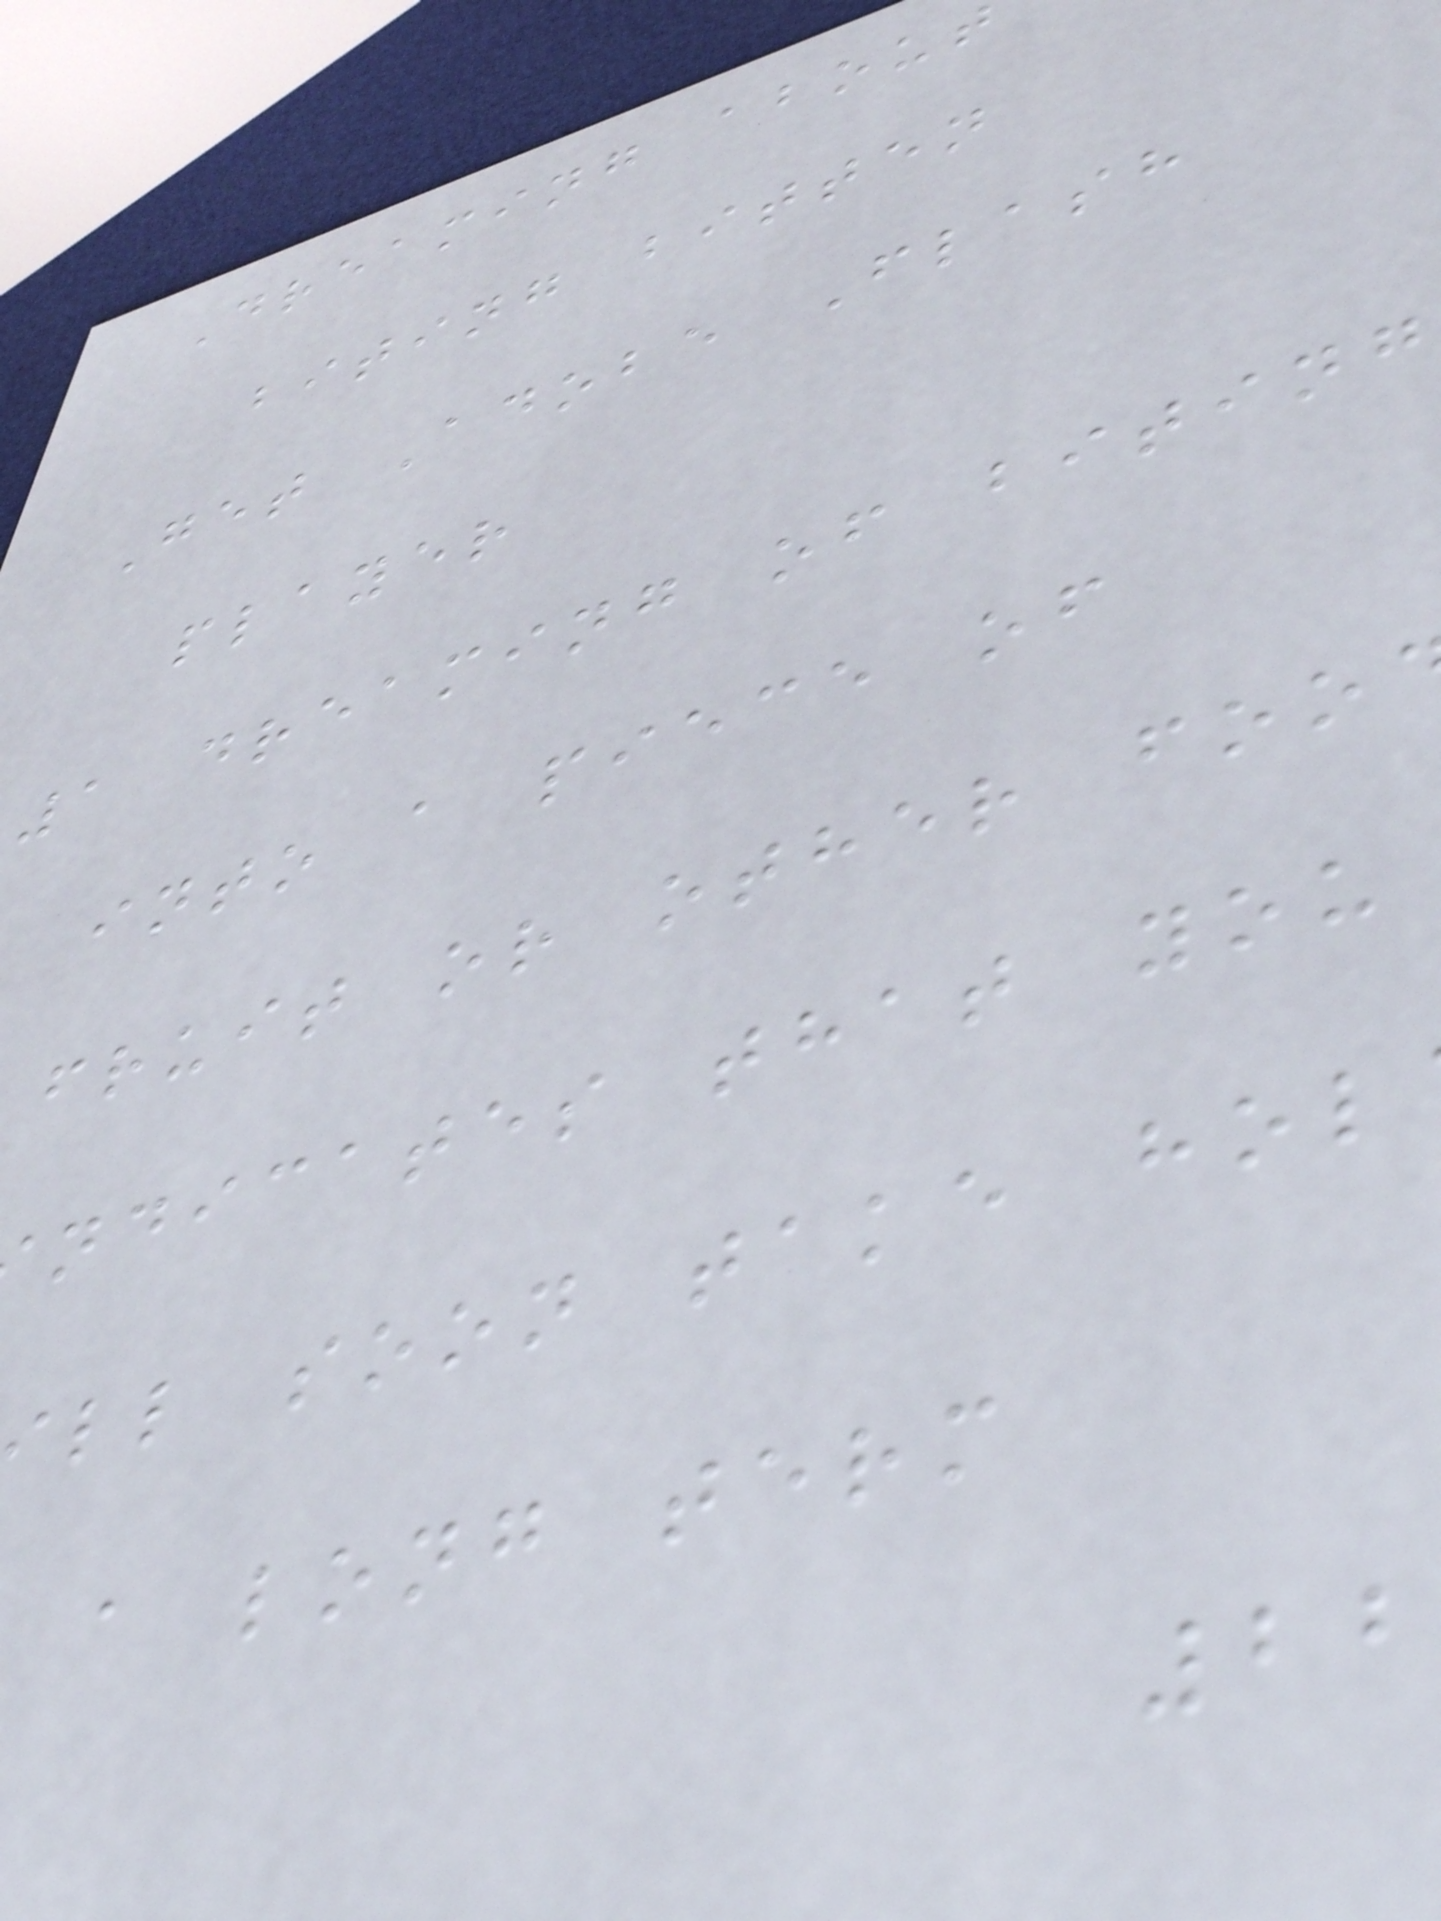Dreaming about
biting bitten
Get Adobe Flash
player
1 dreaming of biting
into a piece of
fruit or other foo
ndicates that you
ll soon take hol
a long term
